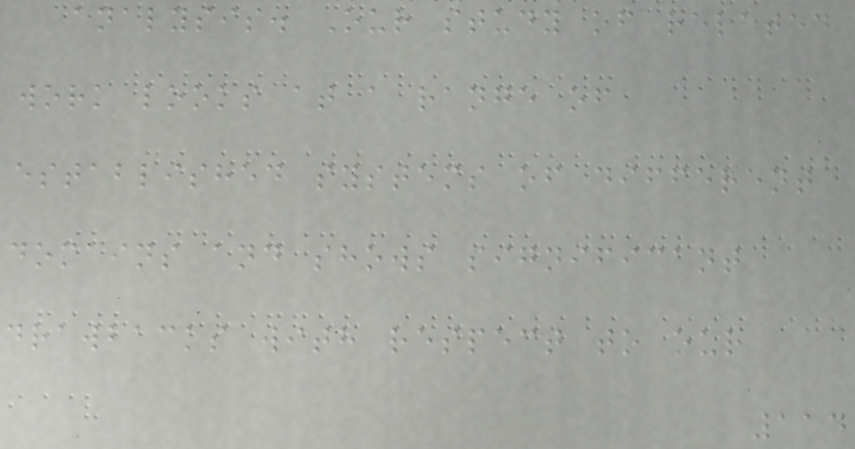analysis. Our study of related
work looks at a range of
established systems of different
domains and shows significant
drawbacks with respect to our
114
